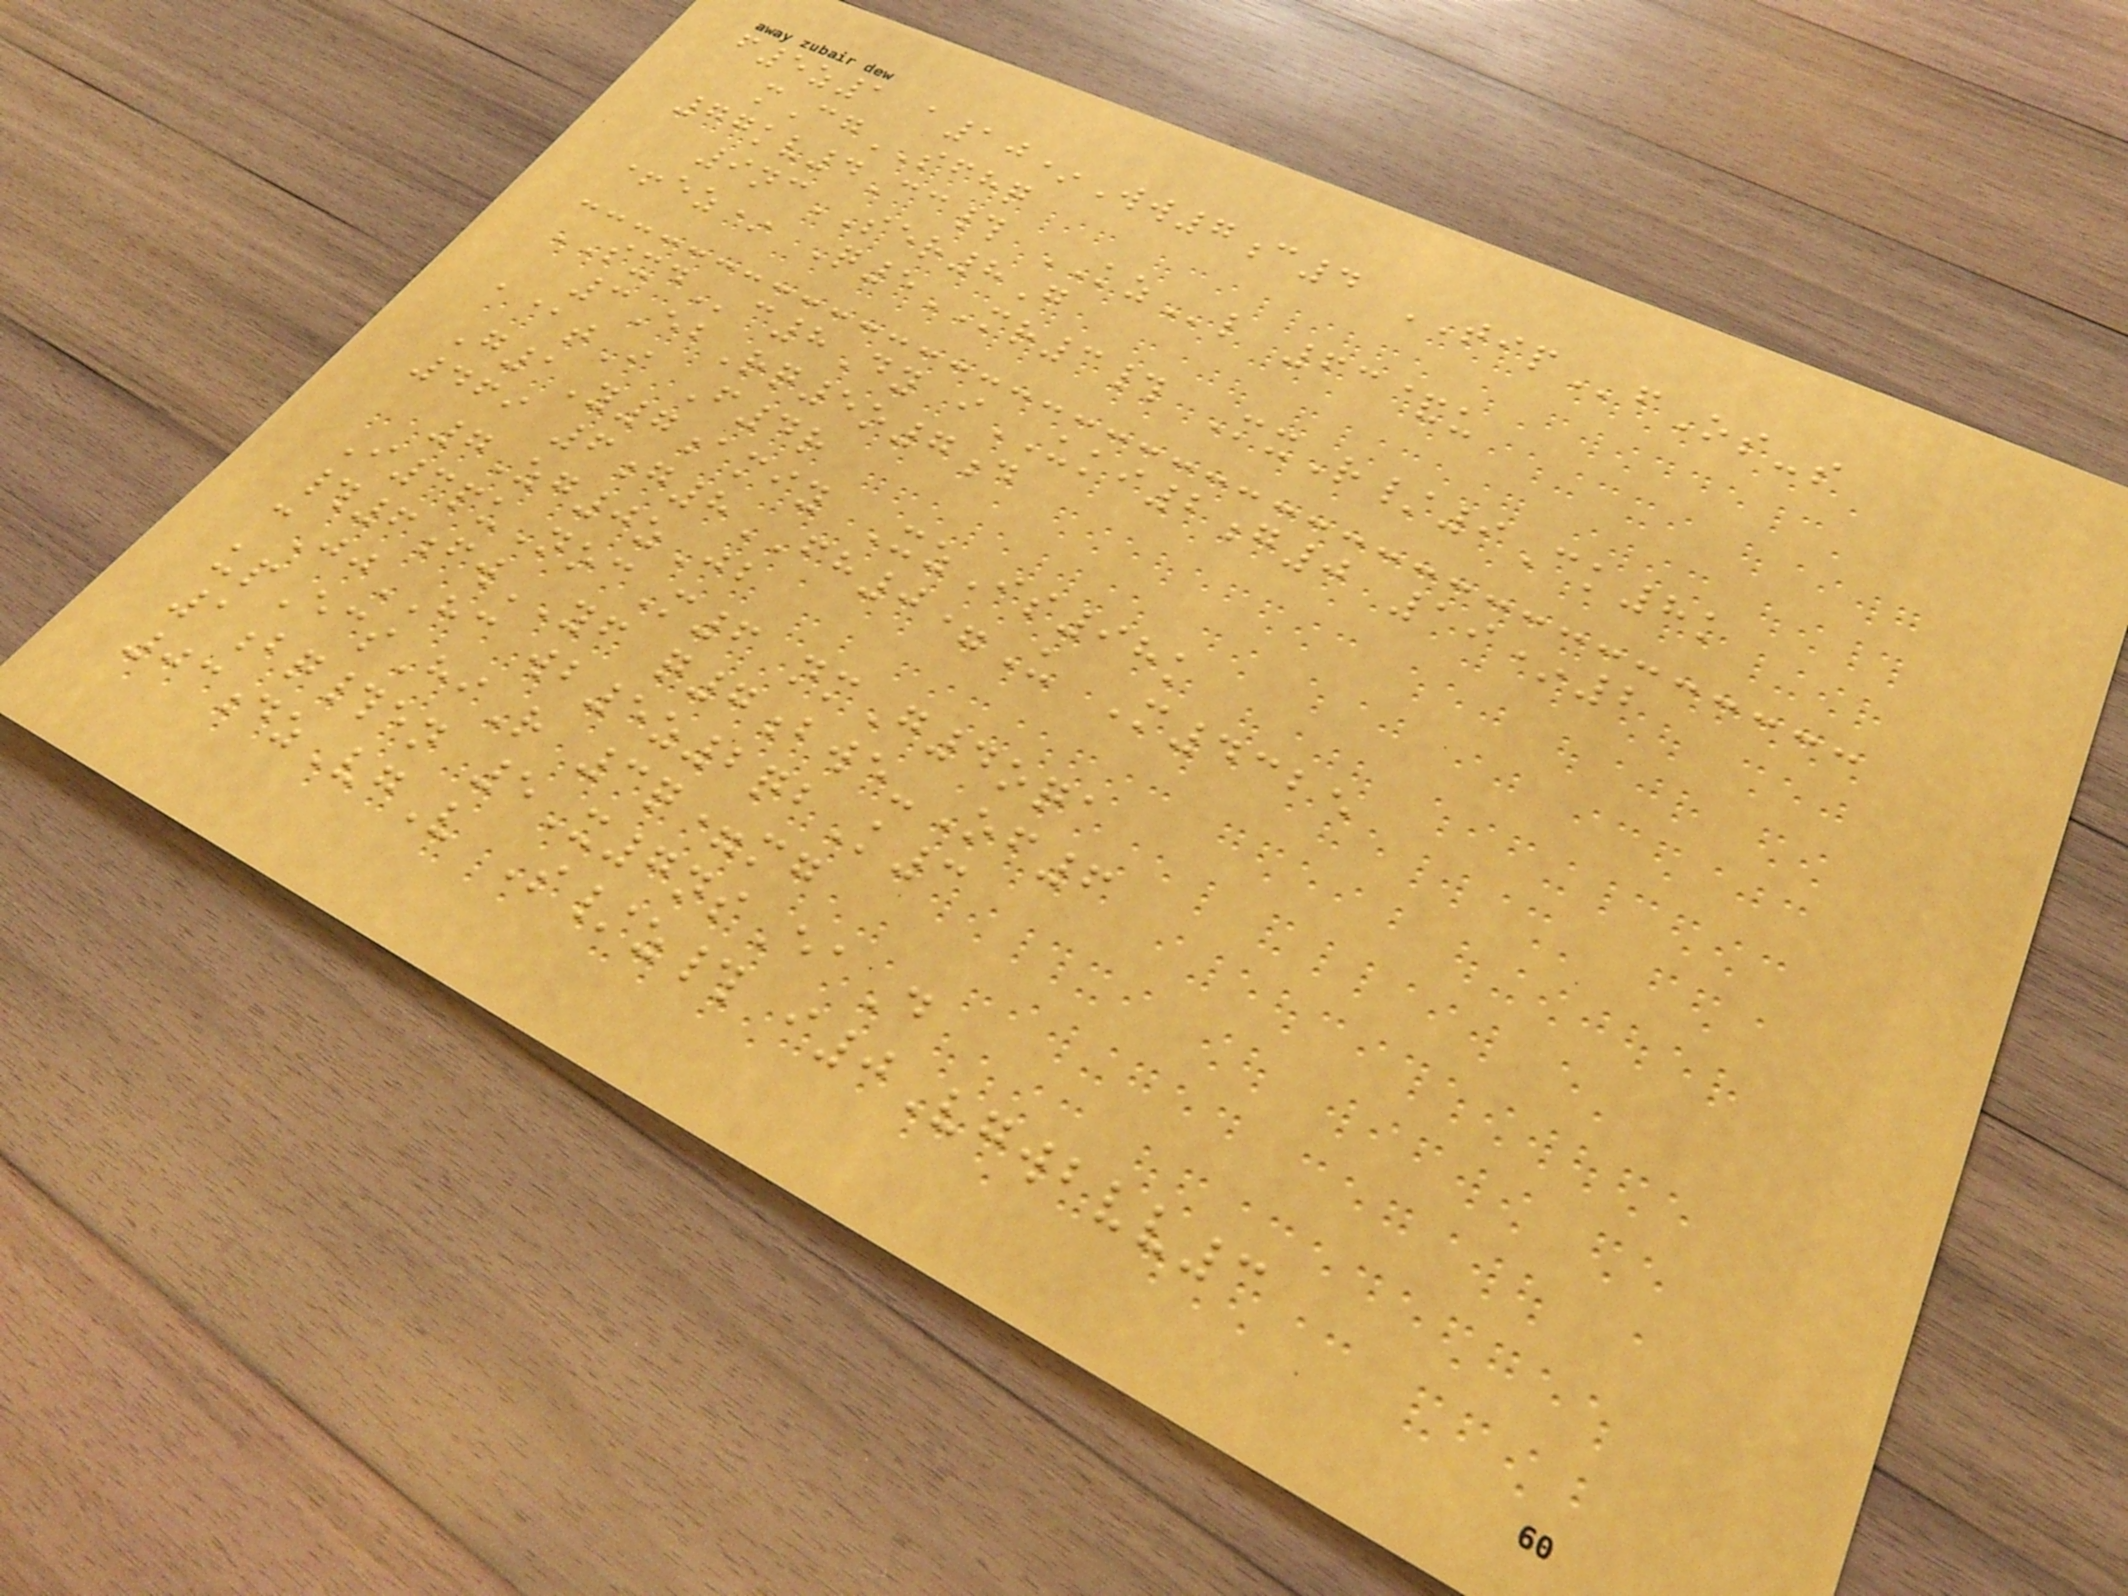f5z1 a10*Ww7c4 TIPfOs-s
mCgSFHQ
77kv4Cc# KZl 63&u
9ncSER8G
+ez* Q5MR3# MxR/9Ck8k
SXDc8Dy iUKI2g0 19*2
3EbRq5o7d
a@tI F4r
G1Y7amiy XzIs98k
469 6g8FH0=U M4325
7Zg0zJb
I3puNocM6 nmG4oqa
#6fwYF q7bwe-Of6
cJjHC wb5z2qbK3
upEcsHiR 3q=mg
1bq#en 5X7nsEaD
03dzVgV S/z# i0Vgwbvv3
